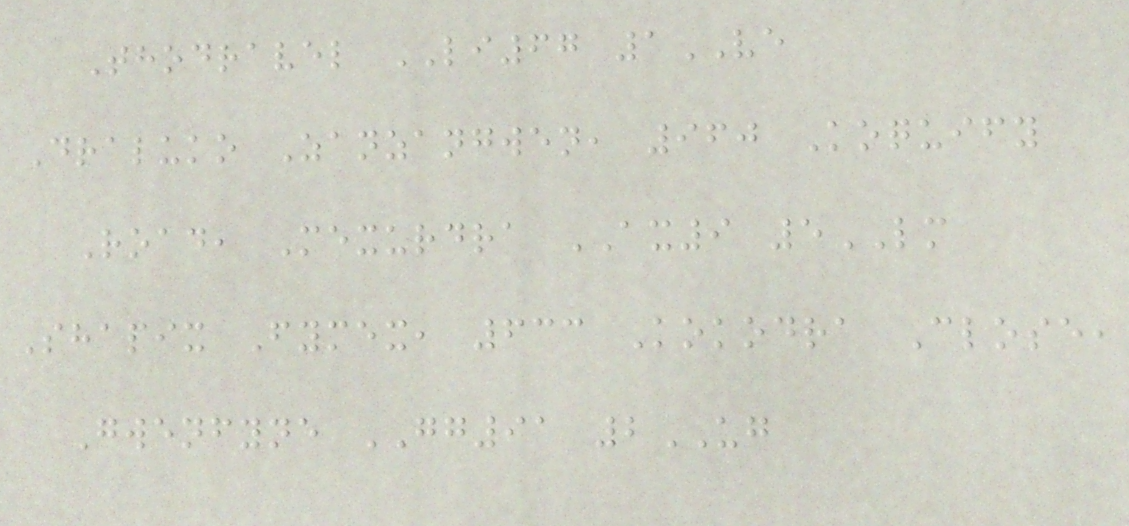Thodravel LI67 1VE
Draluko Zanzangwen, 960 Koquify
Road, Mexurdra AX9 5LM
Shapix Fymex, 633 Kokodra Close,
Gwenfyne GG91 2UG
